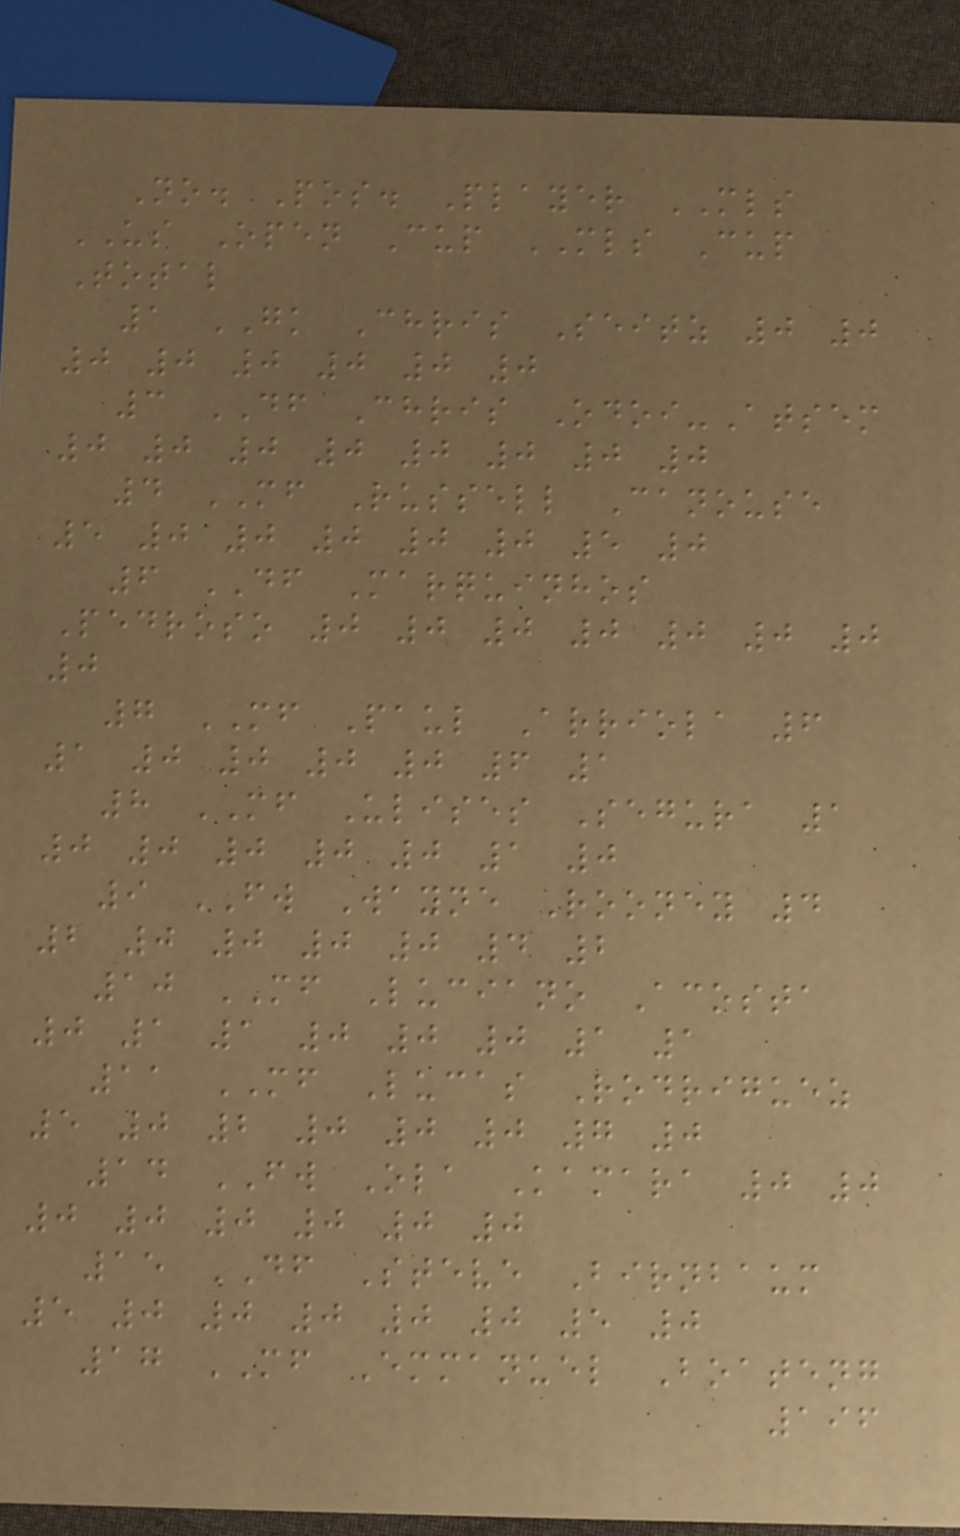No. Pos. Player MLS
US Open Cup MLS Cup
Total
1 GK Chris Seitz 0 0
0 0 0 0 0 0
3 DF Chris Odoi-Atsem
0 0 0 0 0 0 0 0
4 MF Russell Canouse
5 0 0 0 0 0 5 0
6 DF Marquinhos
Pedroso 0 0 0 0 0 0 0
0
7 MF Paul Arriola 6
1 0 0 0 0 6 1
8 MF Ulises Segura 1
0 0 0 0 0 1 0
9 FW Wayne Rooney 4
2 0 0 0 0 4 2
10 MF Luciano Acosta
0 1 1 0 0 0 1 1
11 MF Lucas Rodriguez
5 0 2 0 0 0 7 0
14 FW Ola Kamara 0 0
0 0 0 0 0 0
15 DF Steve Birnbaum
5 0 0 0 0 0 5 0
17 MF Emmanuel Boateng
196
